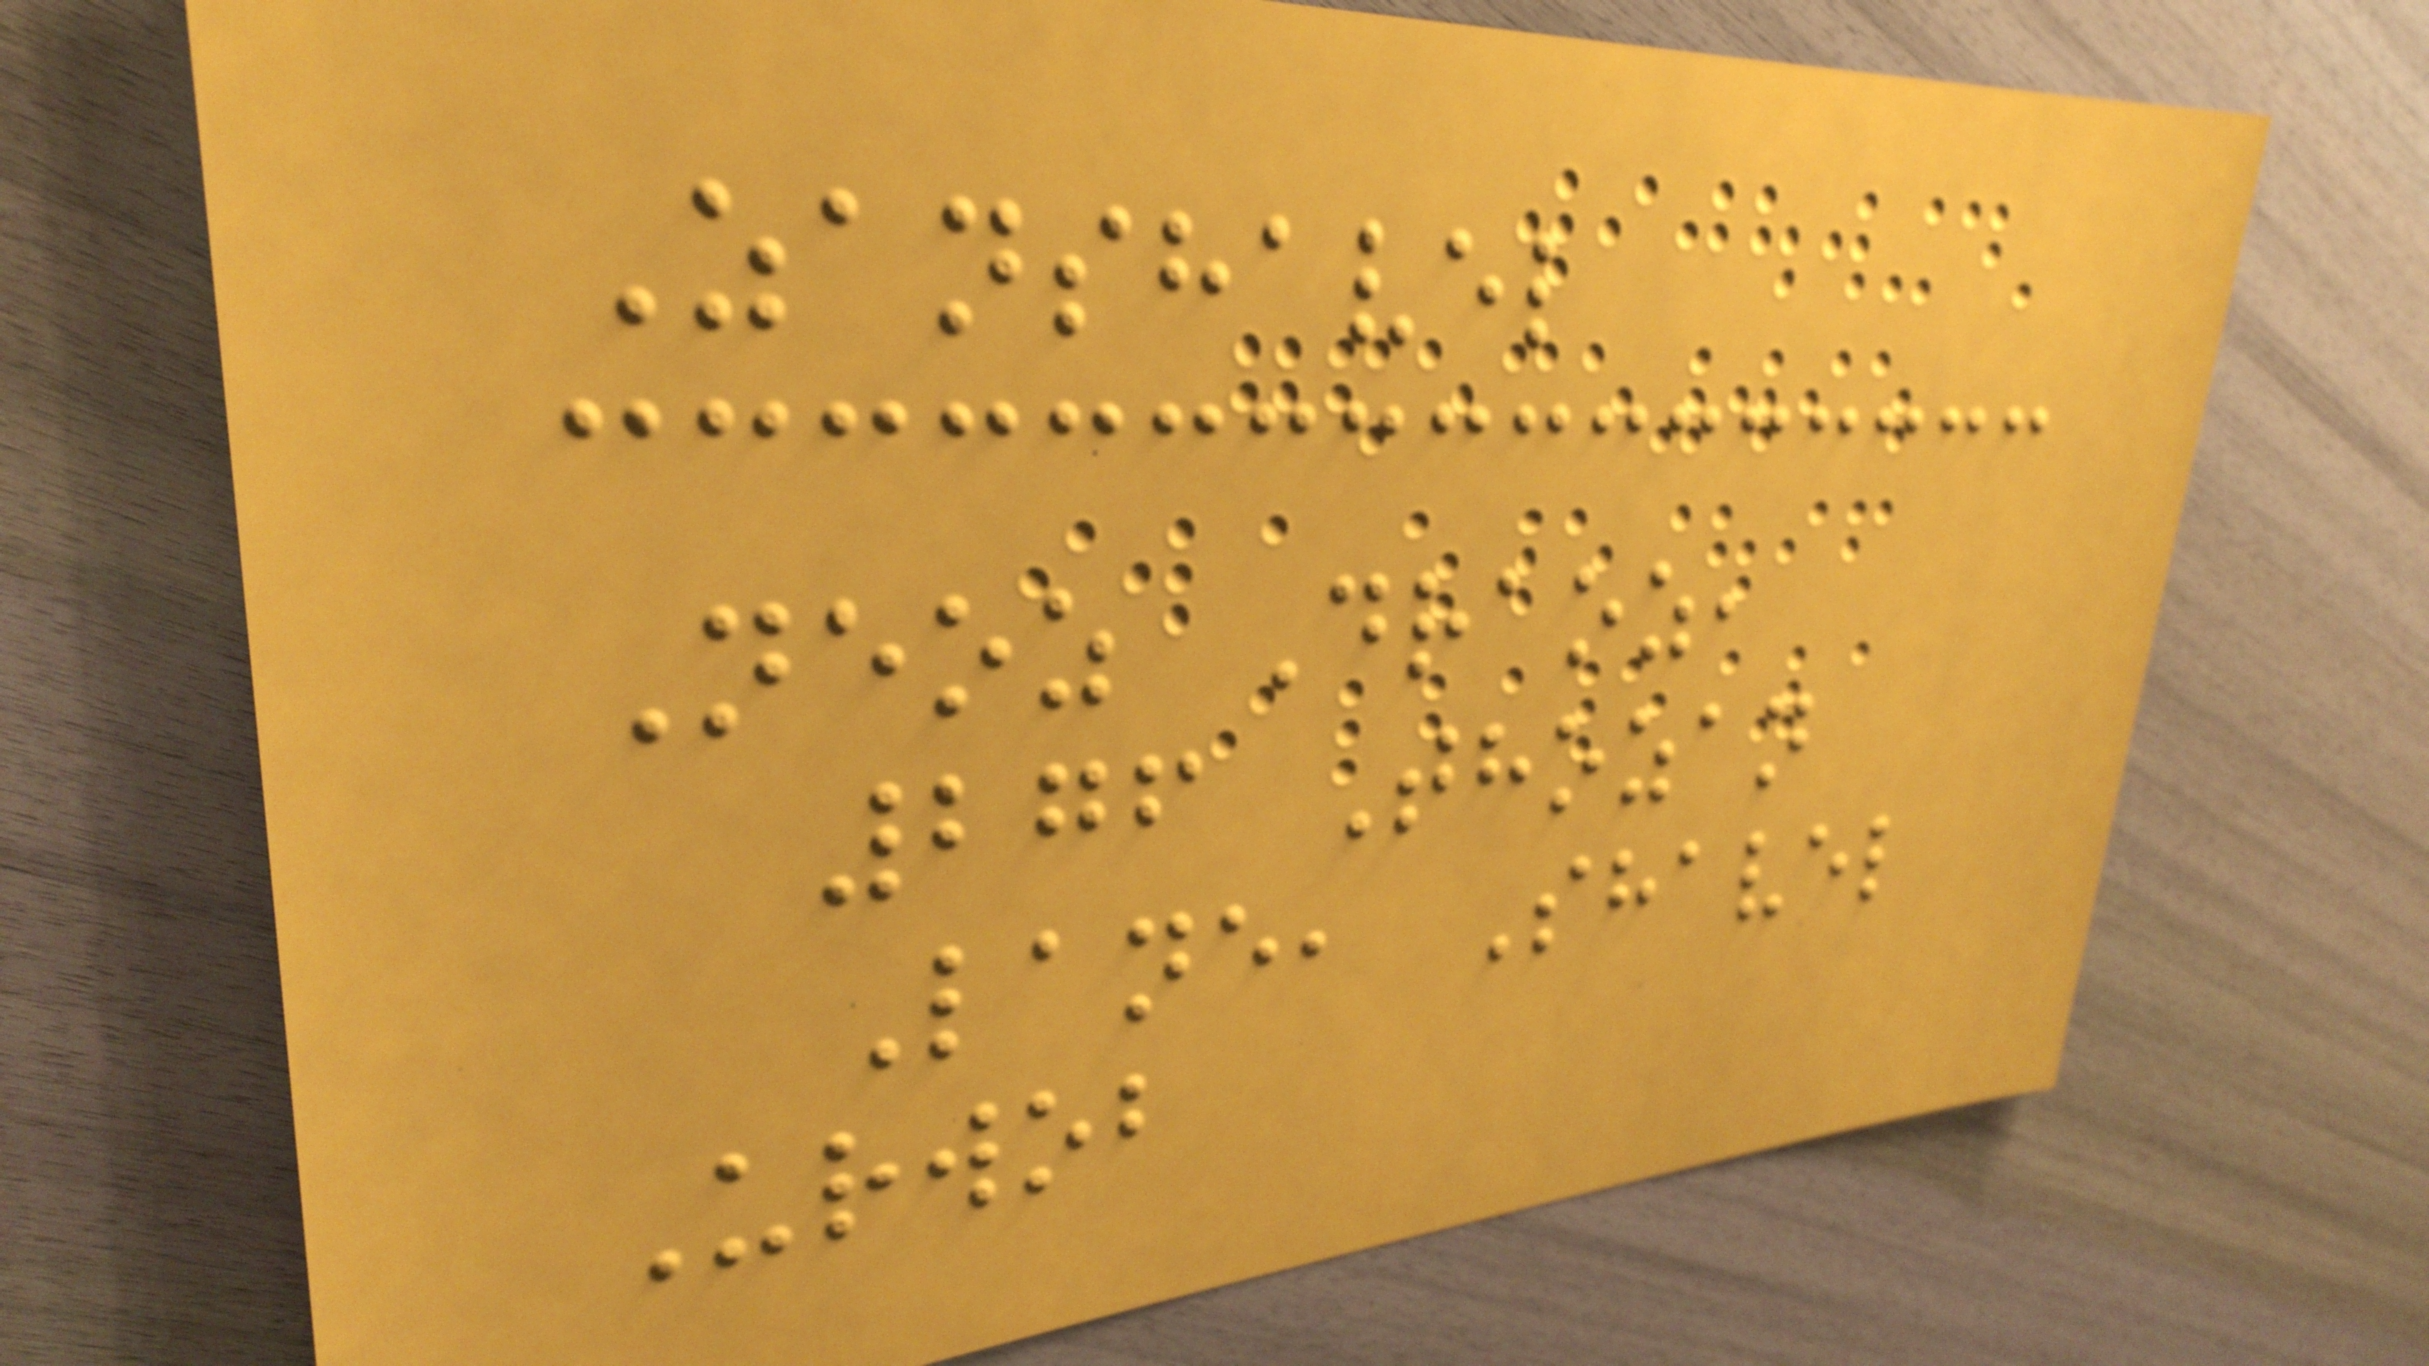Zanshavel
Neoz Draoz,
276 Thozan
Lane, Shavel
Urwob
